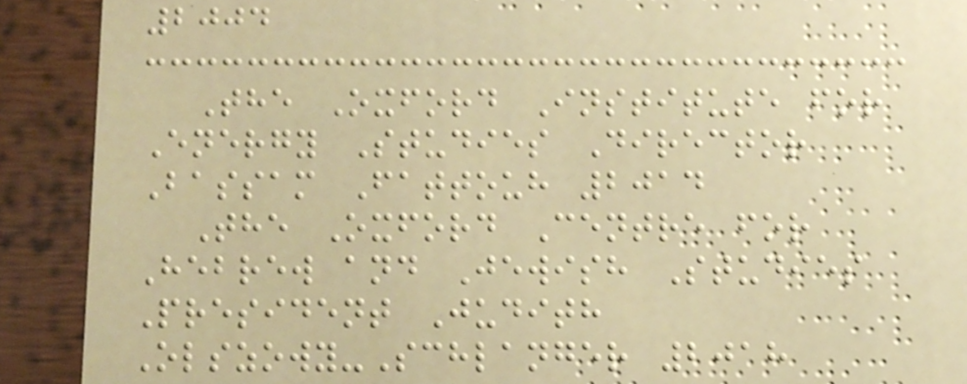2004
The Oxford Institute for
Energy Studies Director
Bassam Fattouh 2014
The Oxford Centre for
Hebrew and Jewish Studies
President Judith
Olszowy-Schlanger 2018
